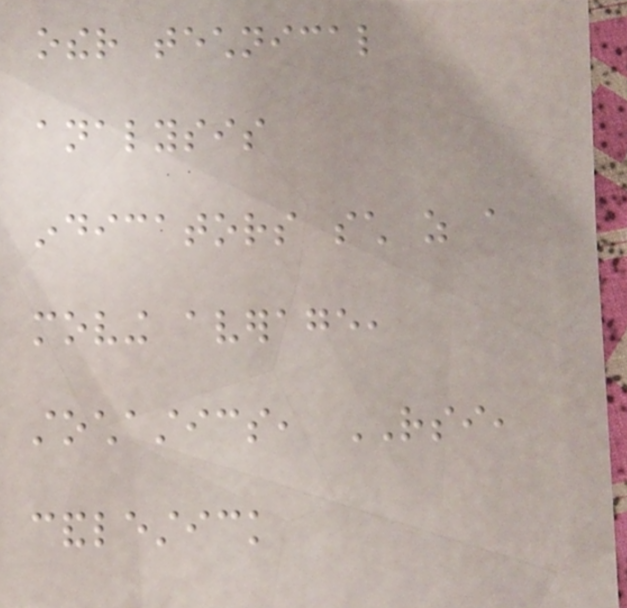other technical
analysis
indicators such as a
moving average,
stochastics, RSI,
candlestick
